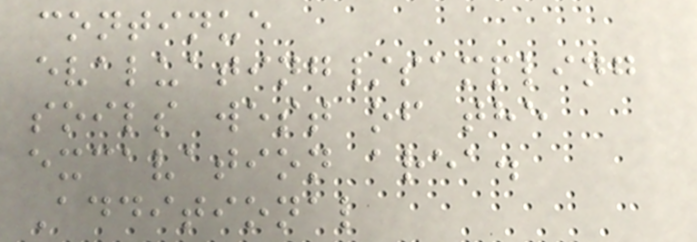continue
evaluating/sampling
soils west of the
excavation area.
Additional
